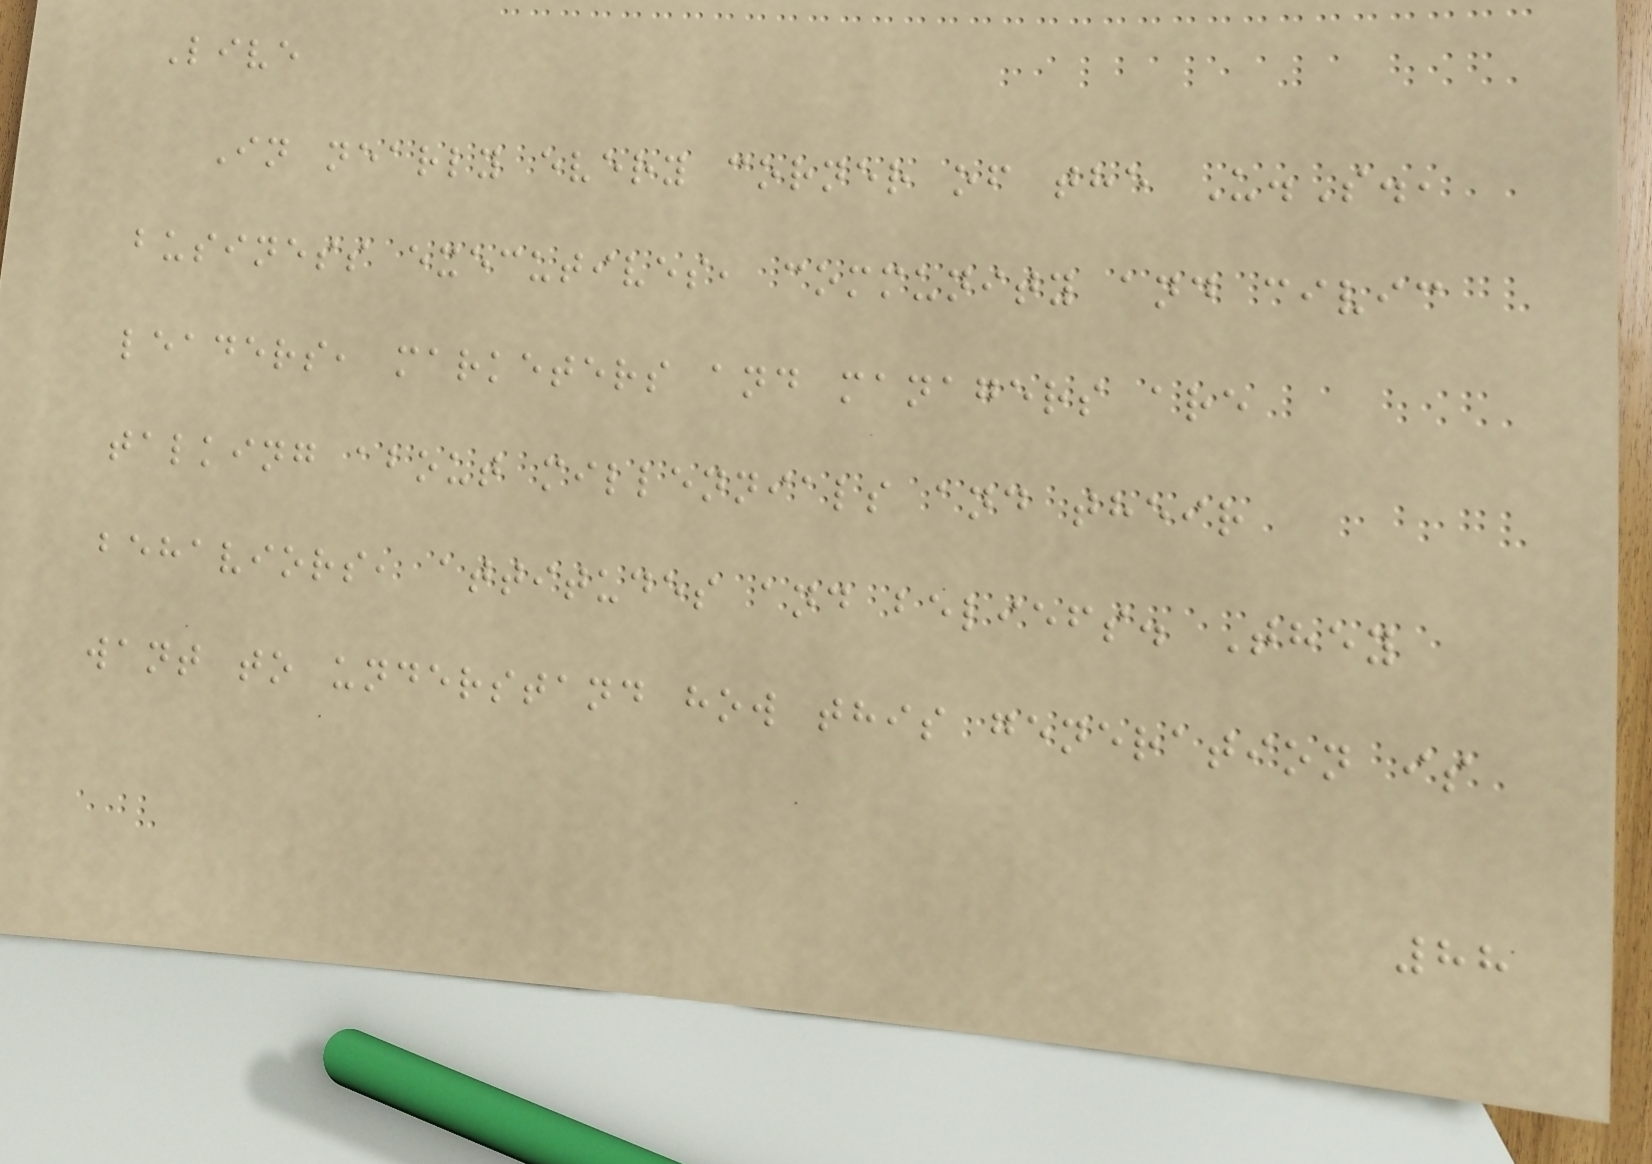Live
In nearly every corner of the U.S.,
business executives, community and civic
leaders, marketers and managers are
talking about millennials and their
behaviors, attitudes and beliefs. They
want to understand how this generation is
88
